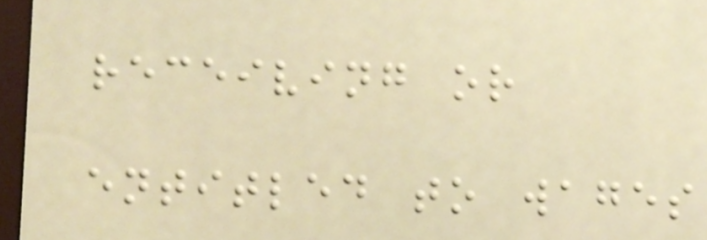receiving or
entitled to wages
